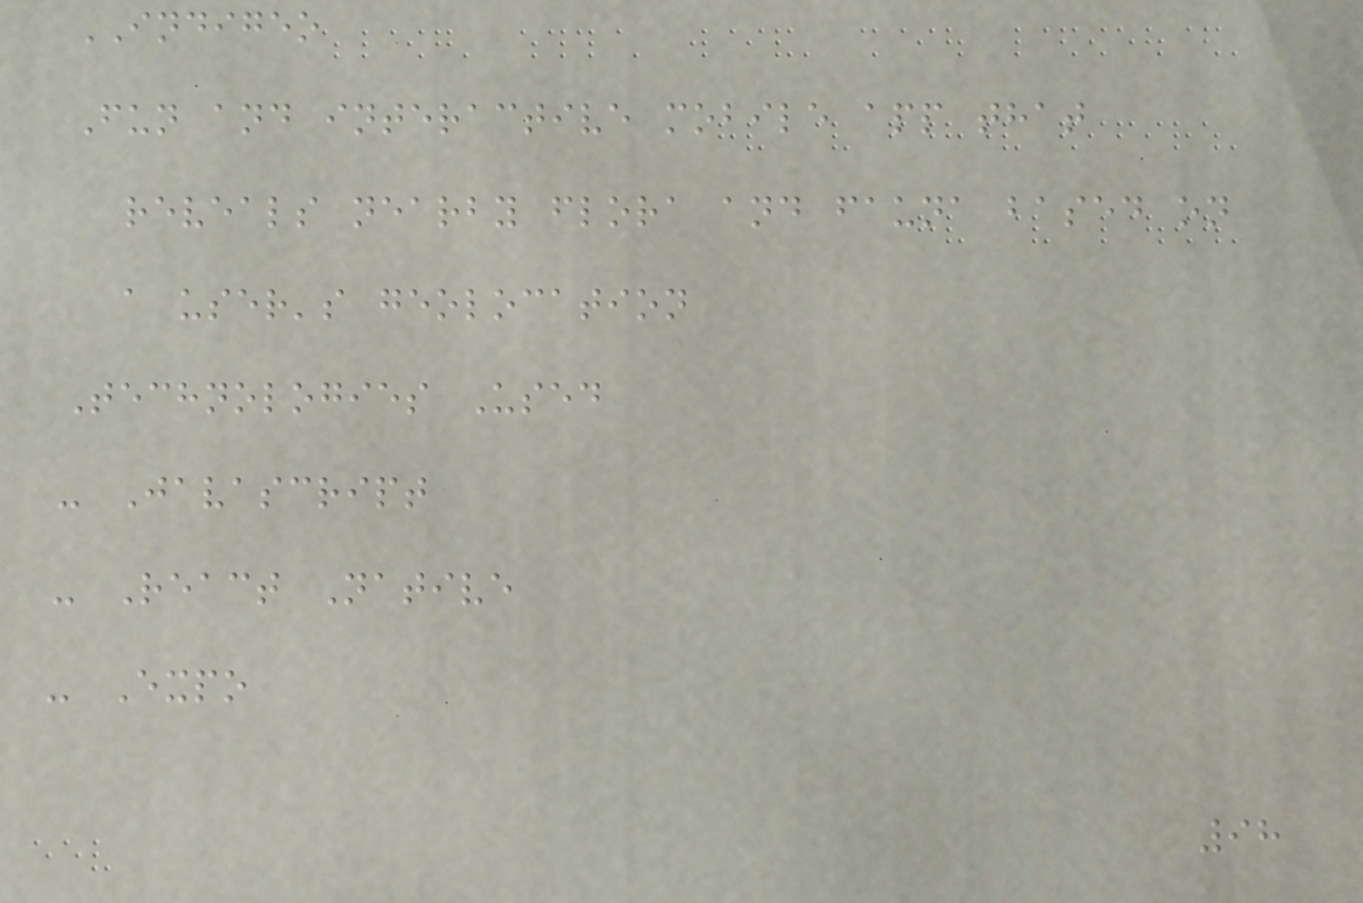INDIGEO
Fun and interactive mobile app that
reveals nearby flora and fauna based on
a user's geolocation
Technologies Used
- Javascript
- React Native
- Expo
98
